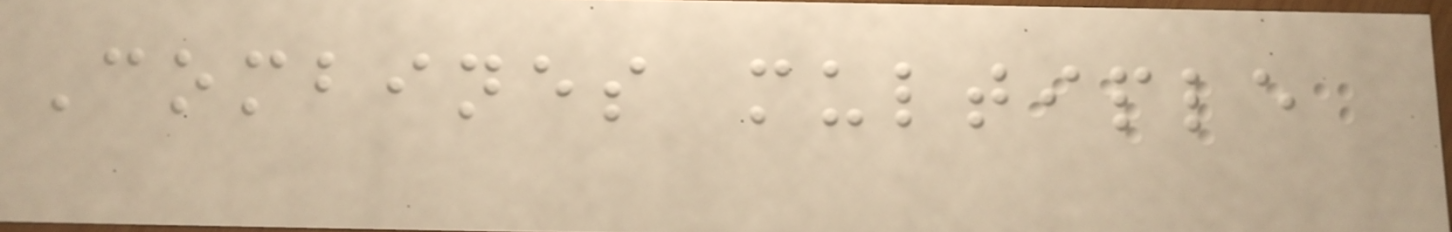Combines multiple
